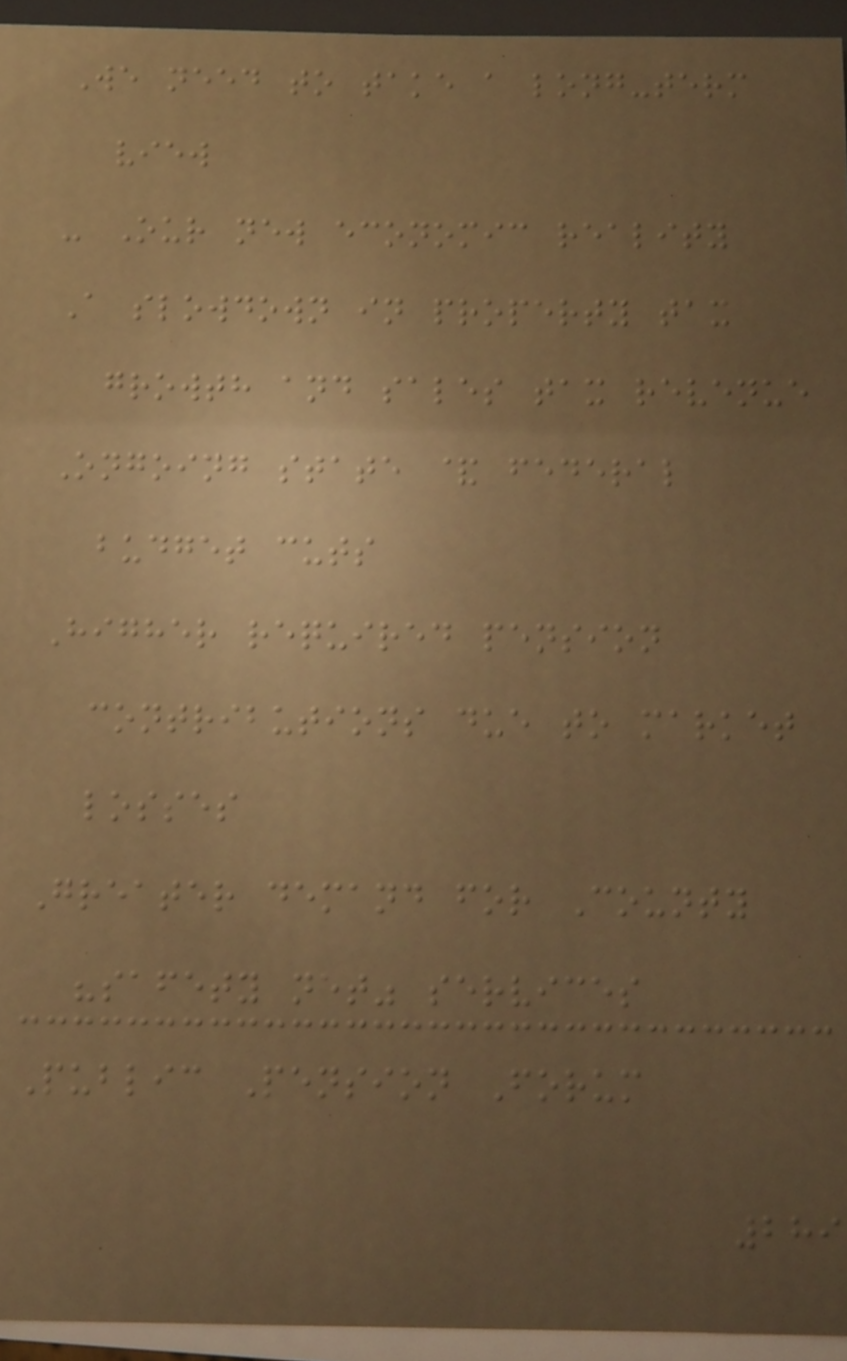We need to take a long-term
view
- Our new economic reality
A slowdown in property tax
growth and sales tax revenue
Ongoing state & federal
budget cuts
Higher required pension
contributions due to market
losses
Greater demand for County
"safety net" services
Public Pension Forum
289
